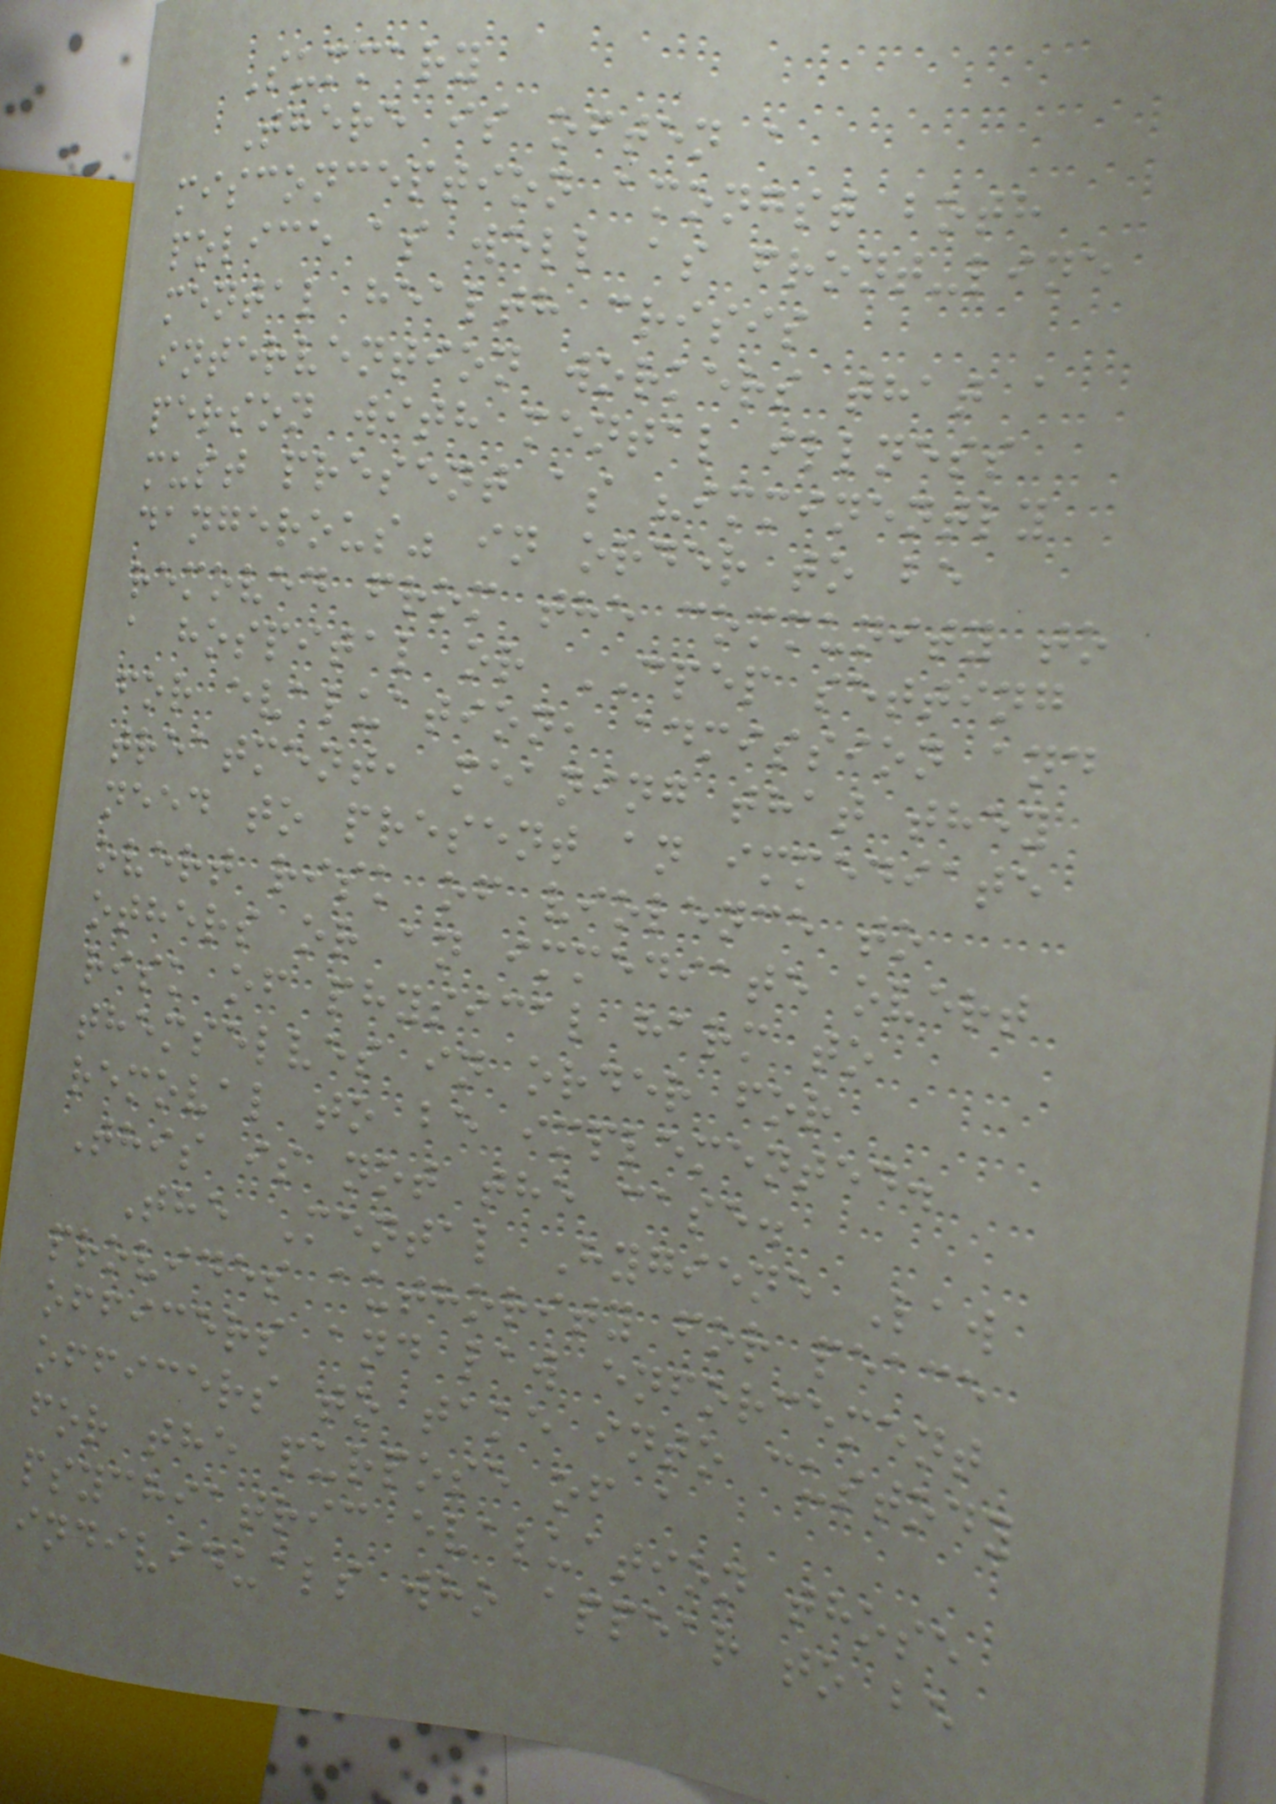Summary
There is often a
misconception amongst both
police as well as front-line
mental health crisis
intervention workers that a
person with mental illness
must present as "imminently
dangerous" in order to be
removed from the community to
a hospital or CPEP setting
for evaluation, admission and
treatment, meaning that they
need to present an immediate
overt risk of violence to
others or an immediate overt
risk of physical harm to
themselves in order for
removal to be implemented.
This is not the case.
The Mental Hygiene Law
provides authority for peace
officers and law enforcement
officers to take into custody
for the purpose of a
psychiatric evaluation those
individuals who appear to be
